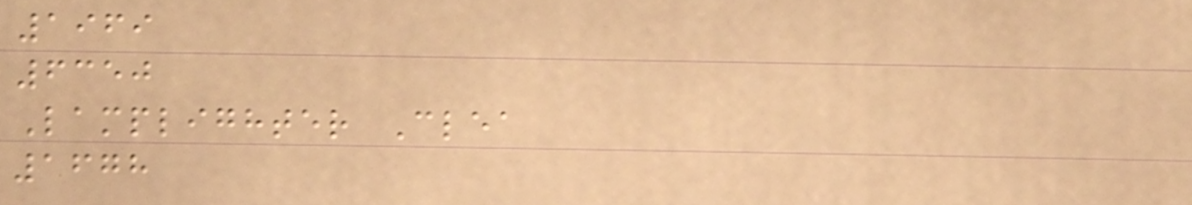1969
6350
Lamplighter Clea
1678
